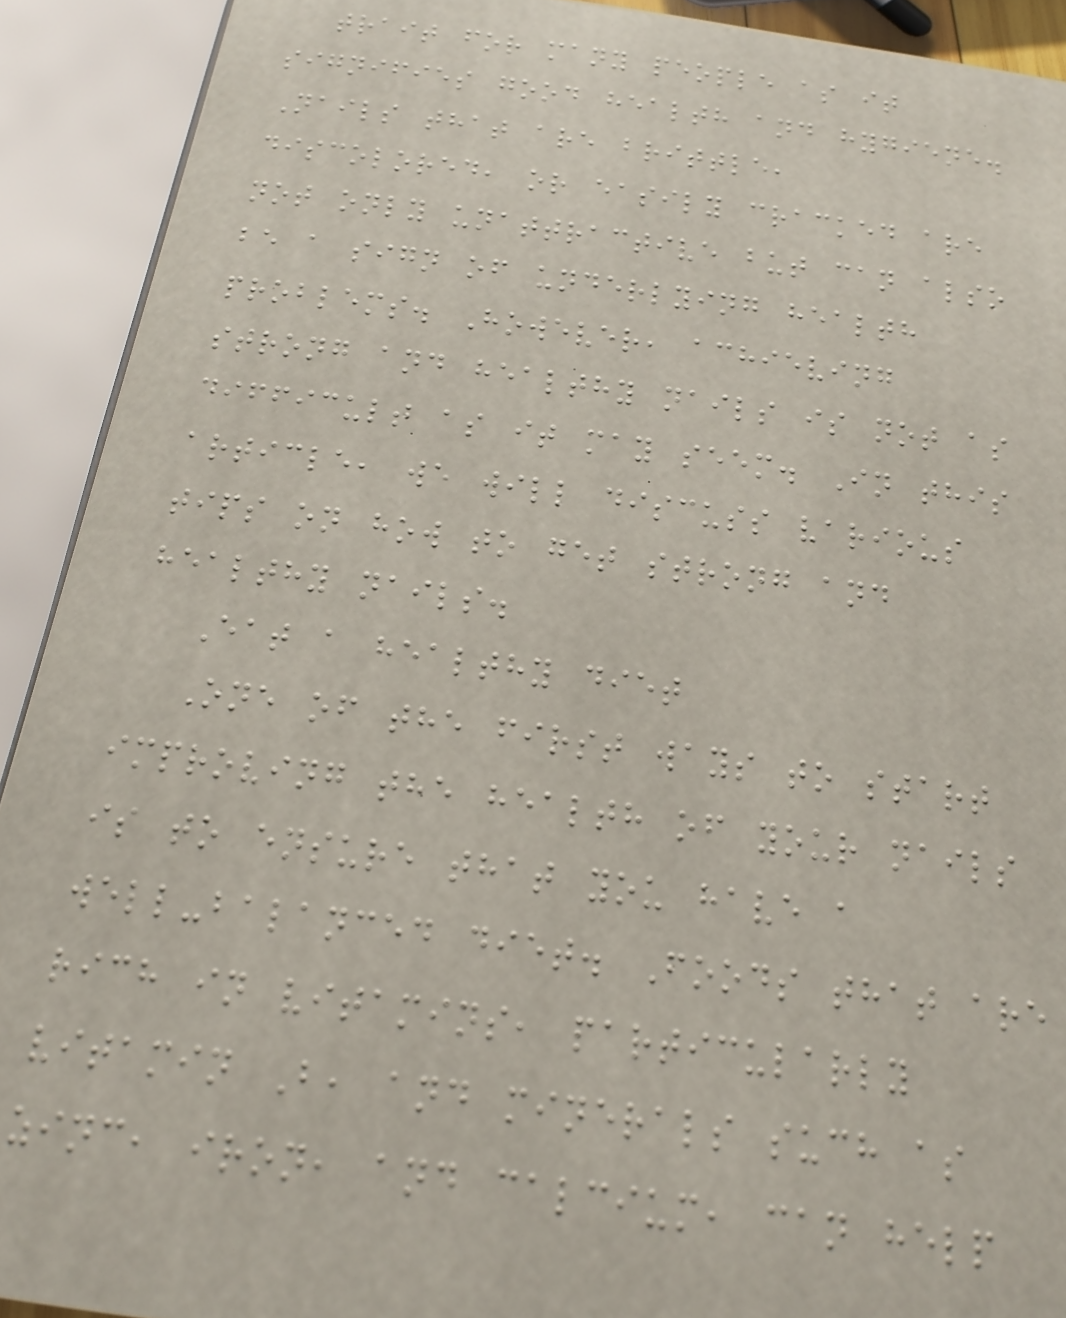trait for many people as it
signifies good health and hygiene.
Nails that are brittle,
discolored, or easily cracked are
not only unattractive but can also
be a sign of underlying health
problems. However, achieving
strong and healthy nails is not as
difficult as it may seem. In this
article, we will discuss various
tips on how to get strong and
healthy nails.
Eat a healthy diet
One of the first ways to start
improving the health of your nails
is to ensure that you have a
well-balanced diet. Foods that are
rich in vitamins, particularly
vitamin B, and minerals such as
zinc, iron, and calcium, can help
